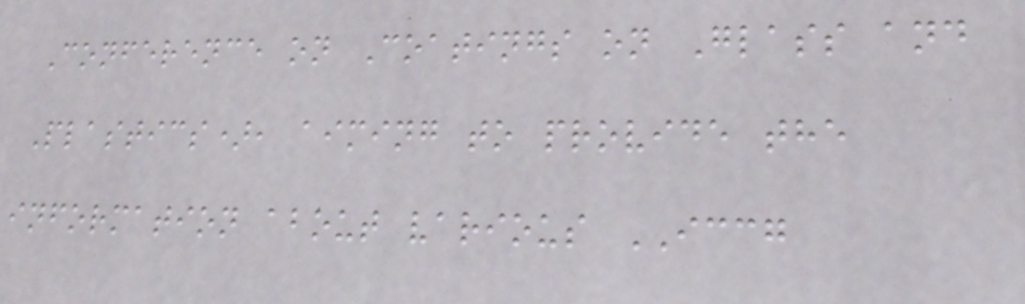Conference on Coatings on Glass and
Plastics), aiming to provide the
information about various ICCG
